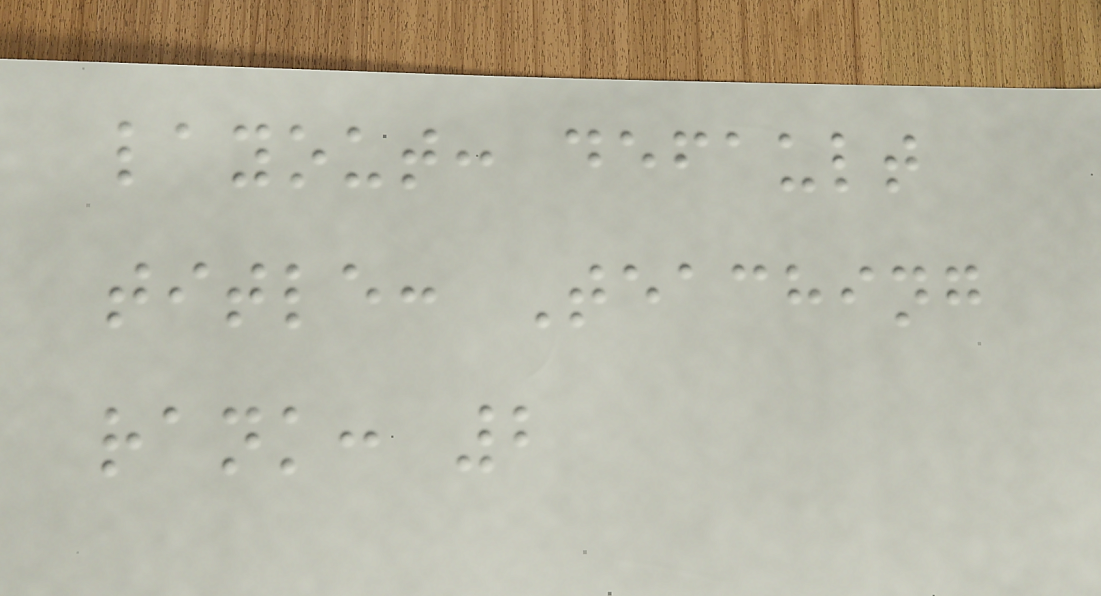layout: default
title: Teaching
rank: 2
